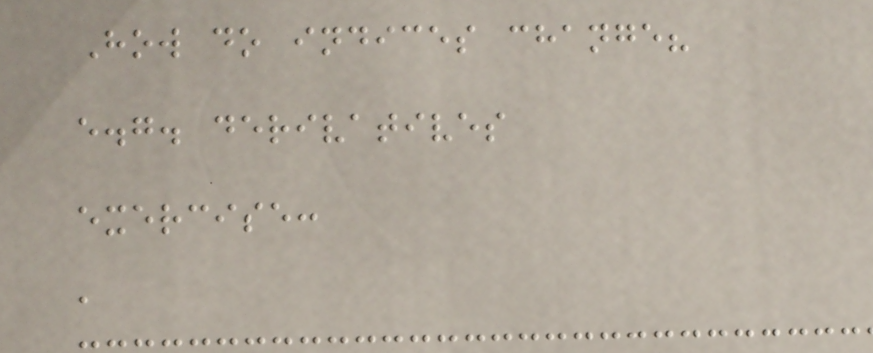How do indices change?
e.g. derivatives
exercise:
a
